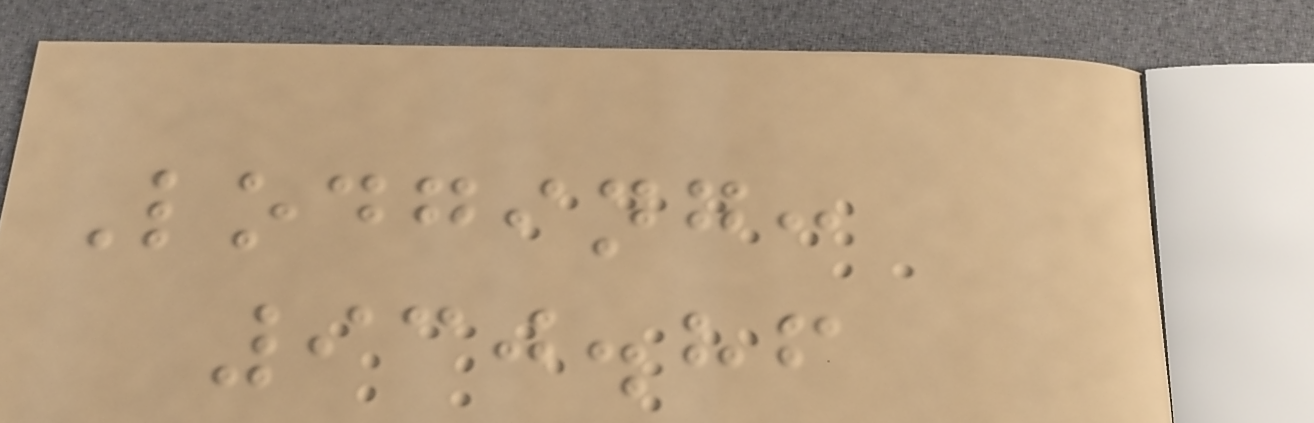Lodging:
930.86
